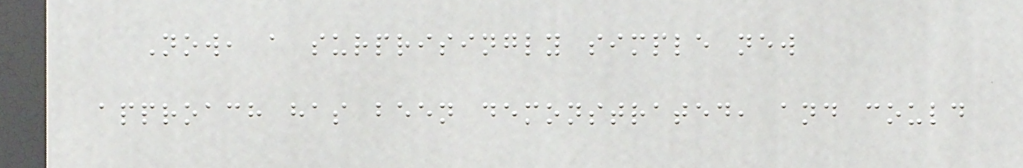Now, a surprisingly simple new
approach has been demonstrated, and could
